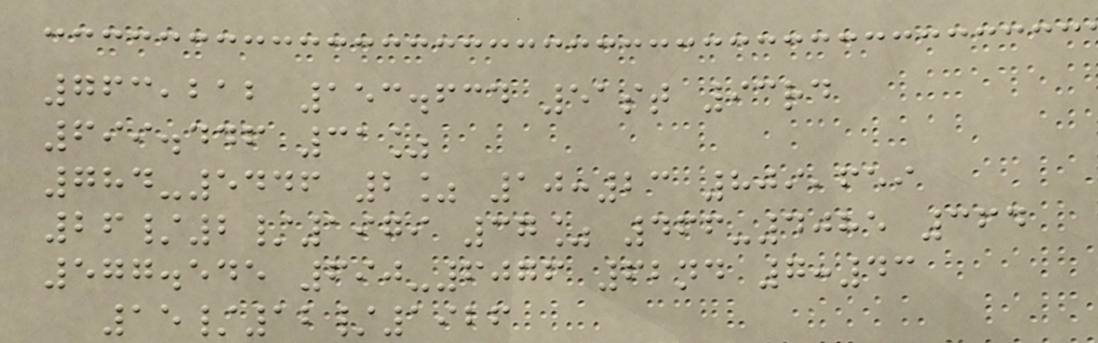763,212 153.634 51st 93rd
699.446 31%
784-5446 2% 10:23 809,659
26/2/1979 37% 466-4085 364
577.545 690-6076 62nd 7:43
15/12/1926
